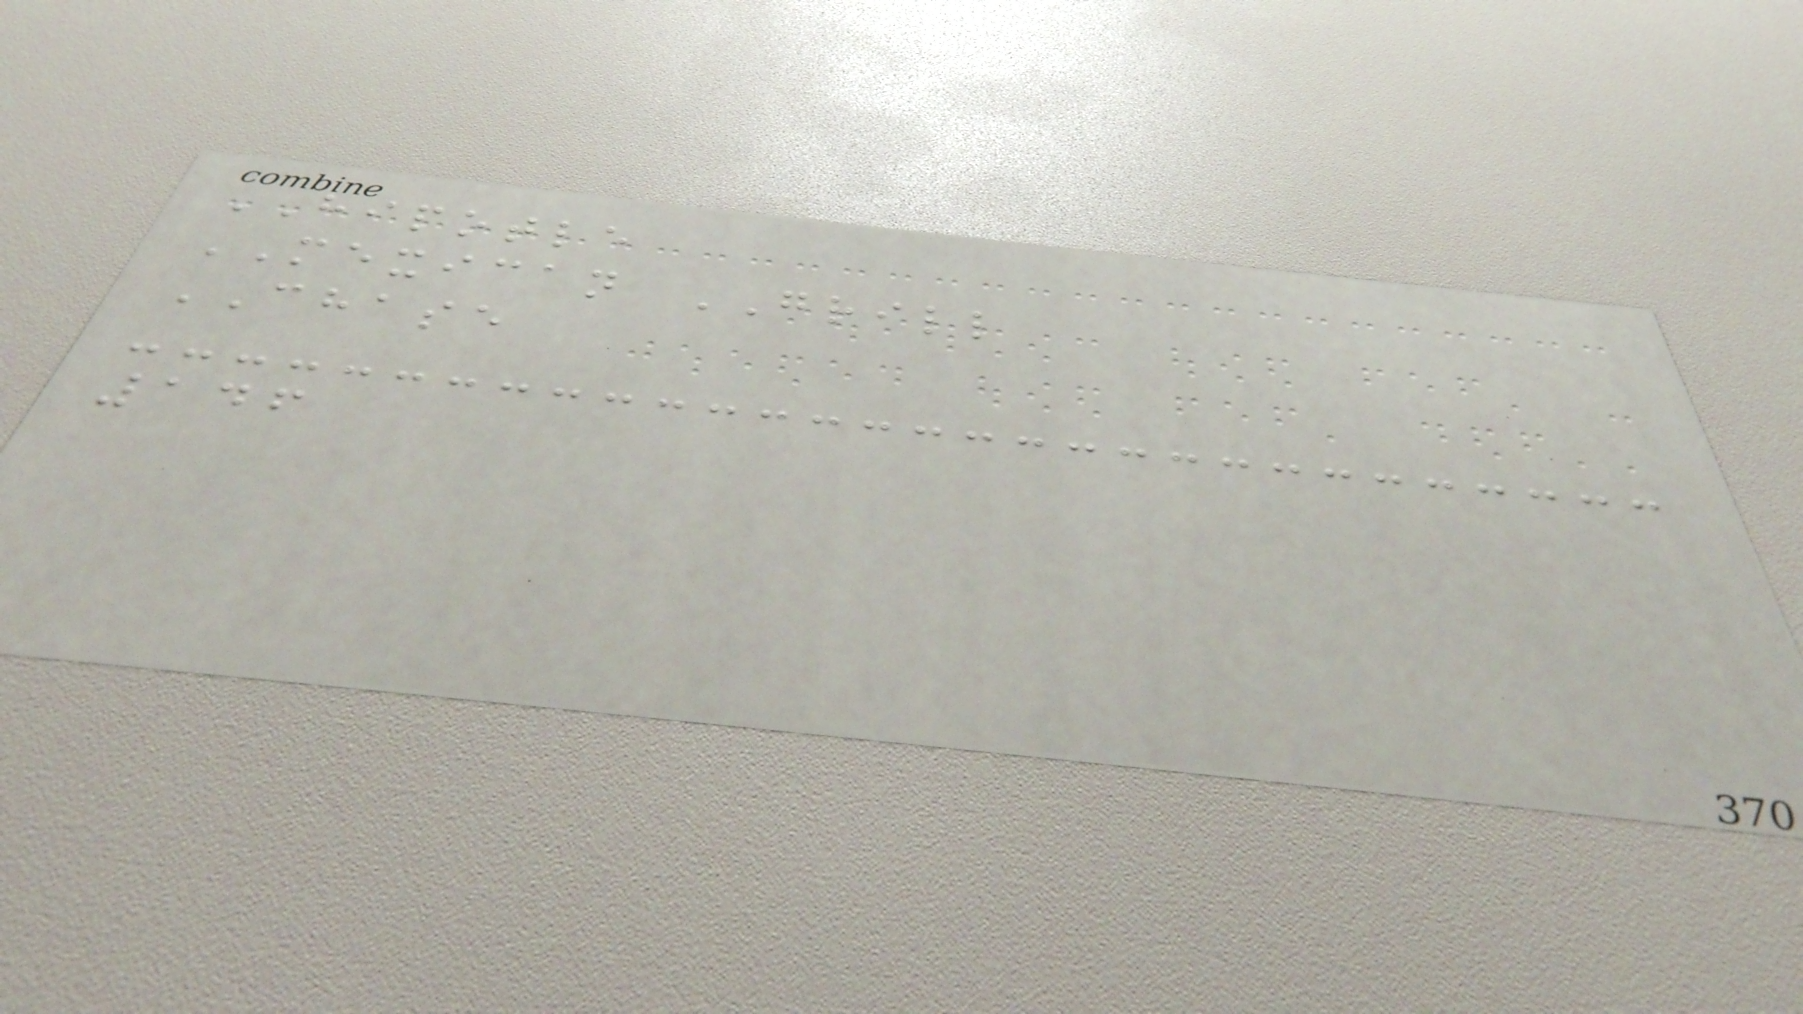HIPOTLE
MEXICAN GRILL
CHASE
146
